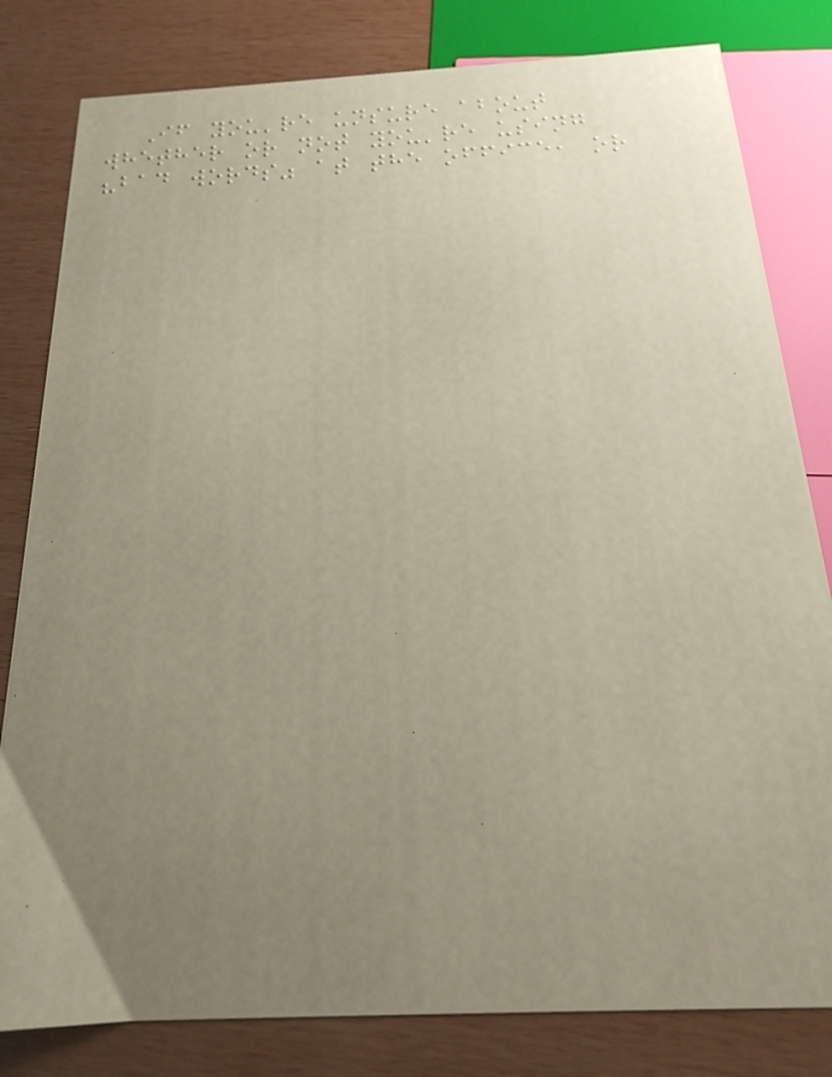If you're unsure about
whether or not you're using
"bad words" at the office, or
